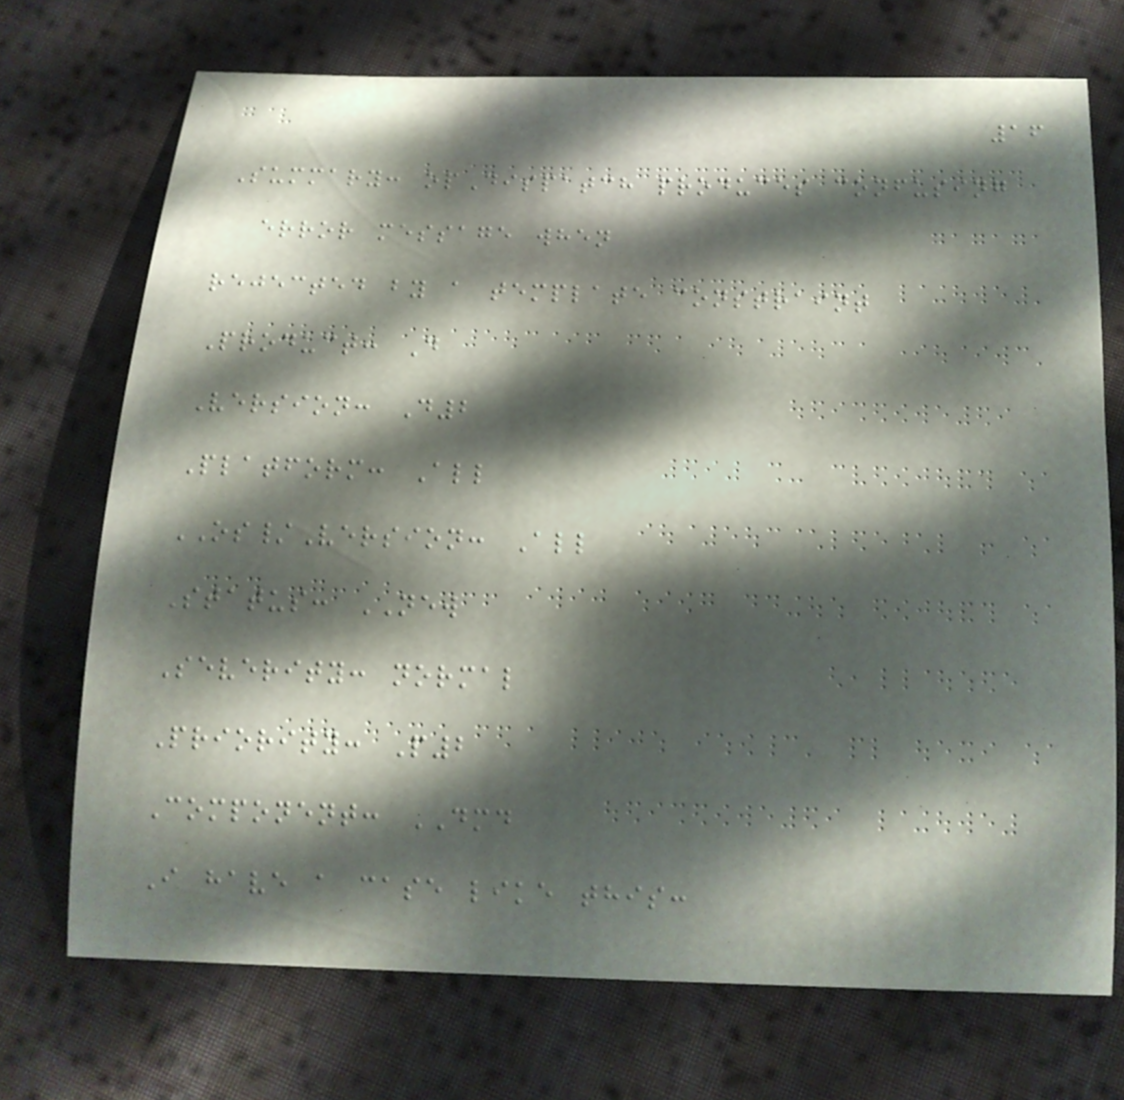16
Summary: opDispatch produces confusing
error message when
rejected by a template constraint
Product: D
Version: D2
Platform: All
OS/Version: All
Status: NEW
Severity: normal
Priority: P2
Component: DMD
I have a case like this:
